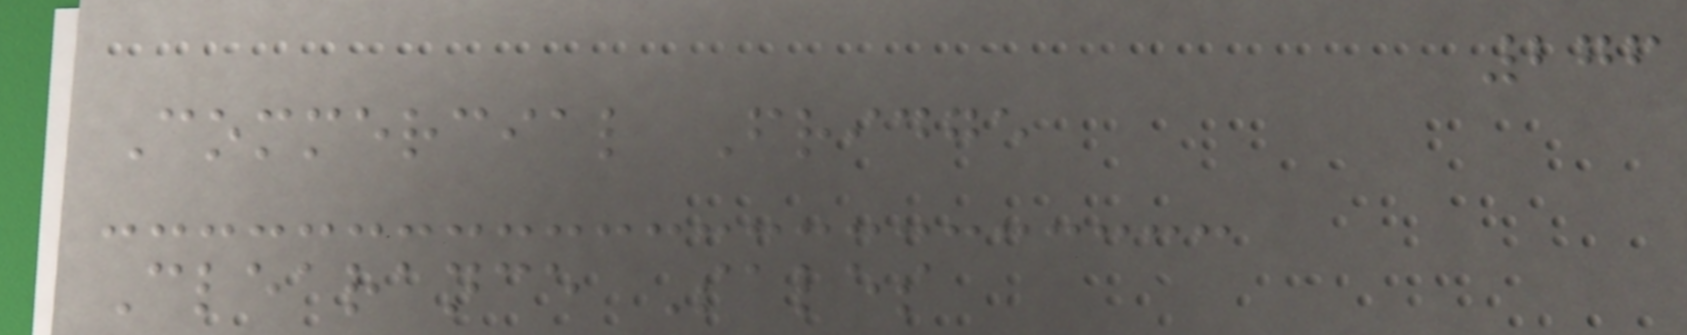276
Commercial Fridge
Clearance Sales
